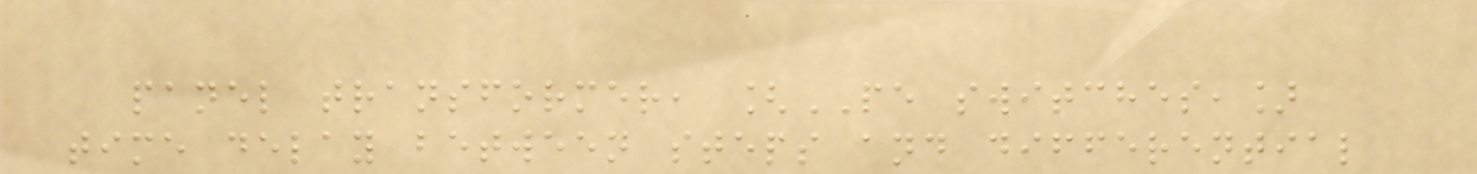panel transformer, [PE switches,]
time delay between steps and differential
